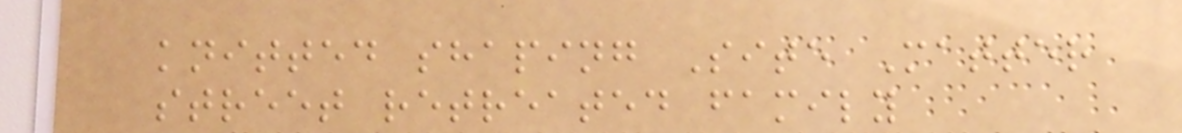knitted shaping Site Matter
street retreated family
